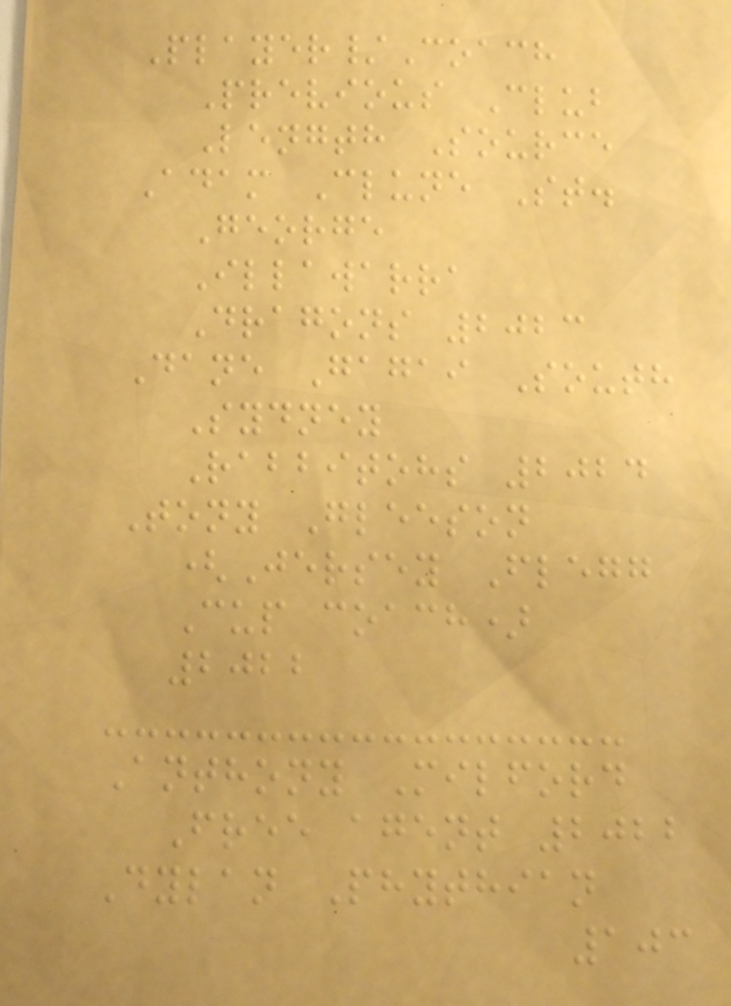Player/Coach
Previous Club
Length Source
Adam Clune St.
George
Illawarra
Dragons 2023
Dane Gagai South
Sydney
Rabbitohs 2024
Tony Gleeson
(Jersey Flegg
Cup coach)
2022
Anthony Milford
Free agent 2022
Dylan Phythian
103
